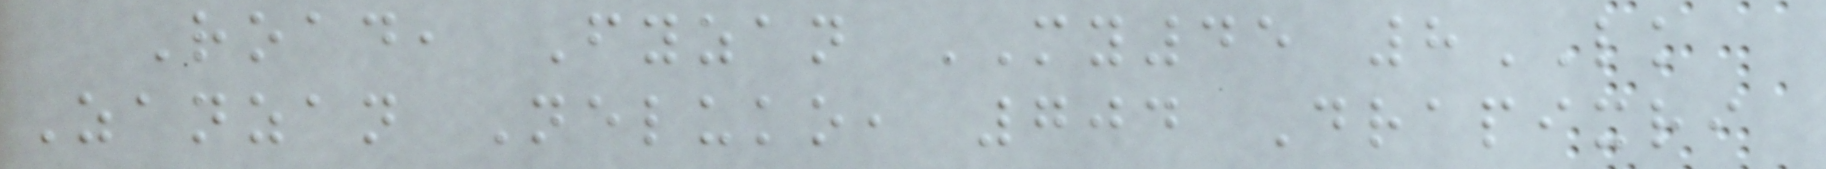Road, Fyzan MY45 8LK
Zanzan Neluko, 704 Drapixri
